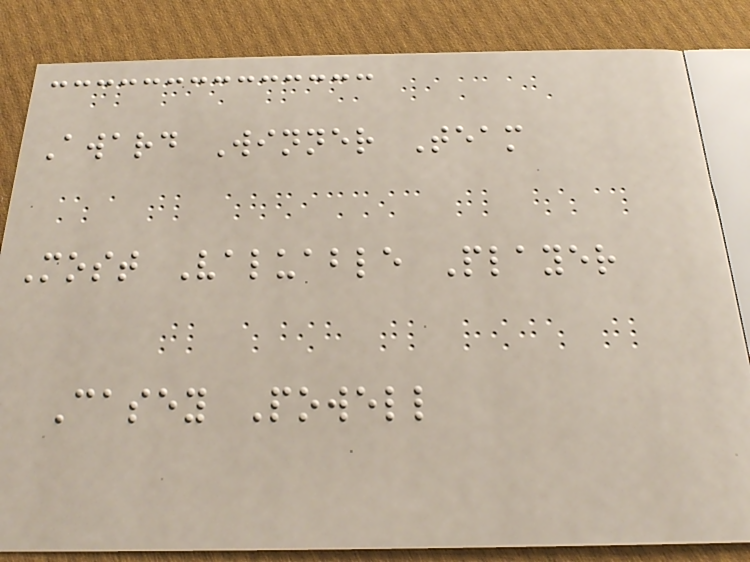Award Winner Team
Most Valuable Player
Casey Powell
